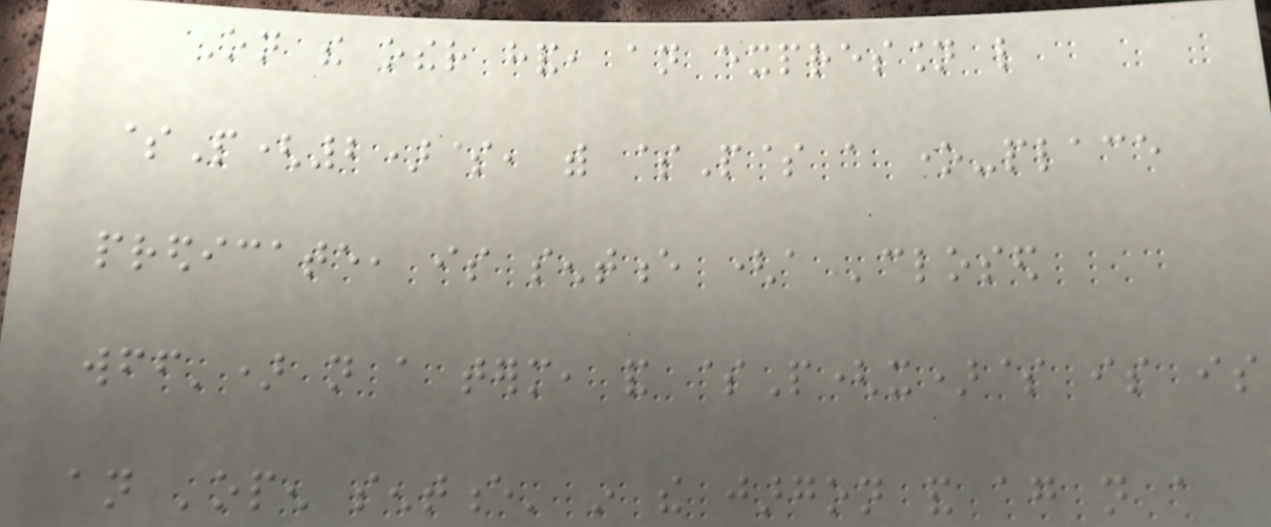On the other hand, an expression like
$P(2)$, with $P$ a one-place
predicate, is sentence (a 'closed
wff') not a term, and $P(x)$ is is
an 'open sentence' in the jargon and again not a
